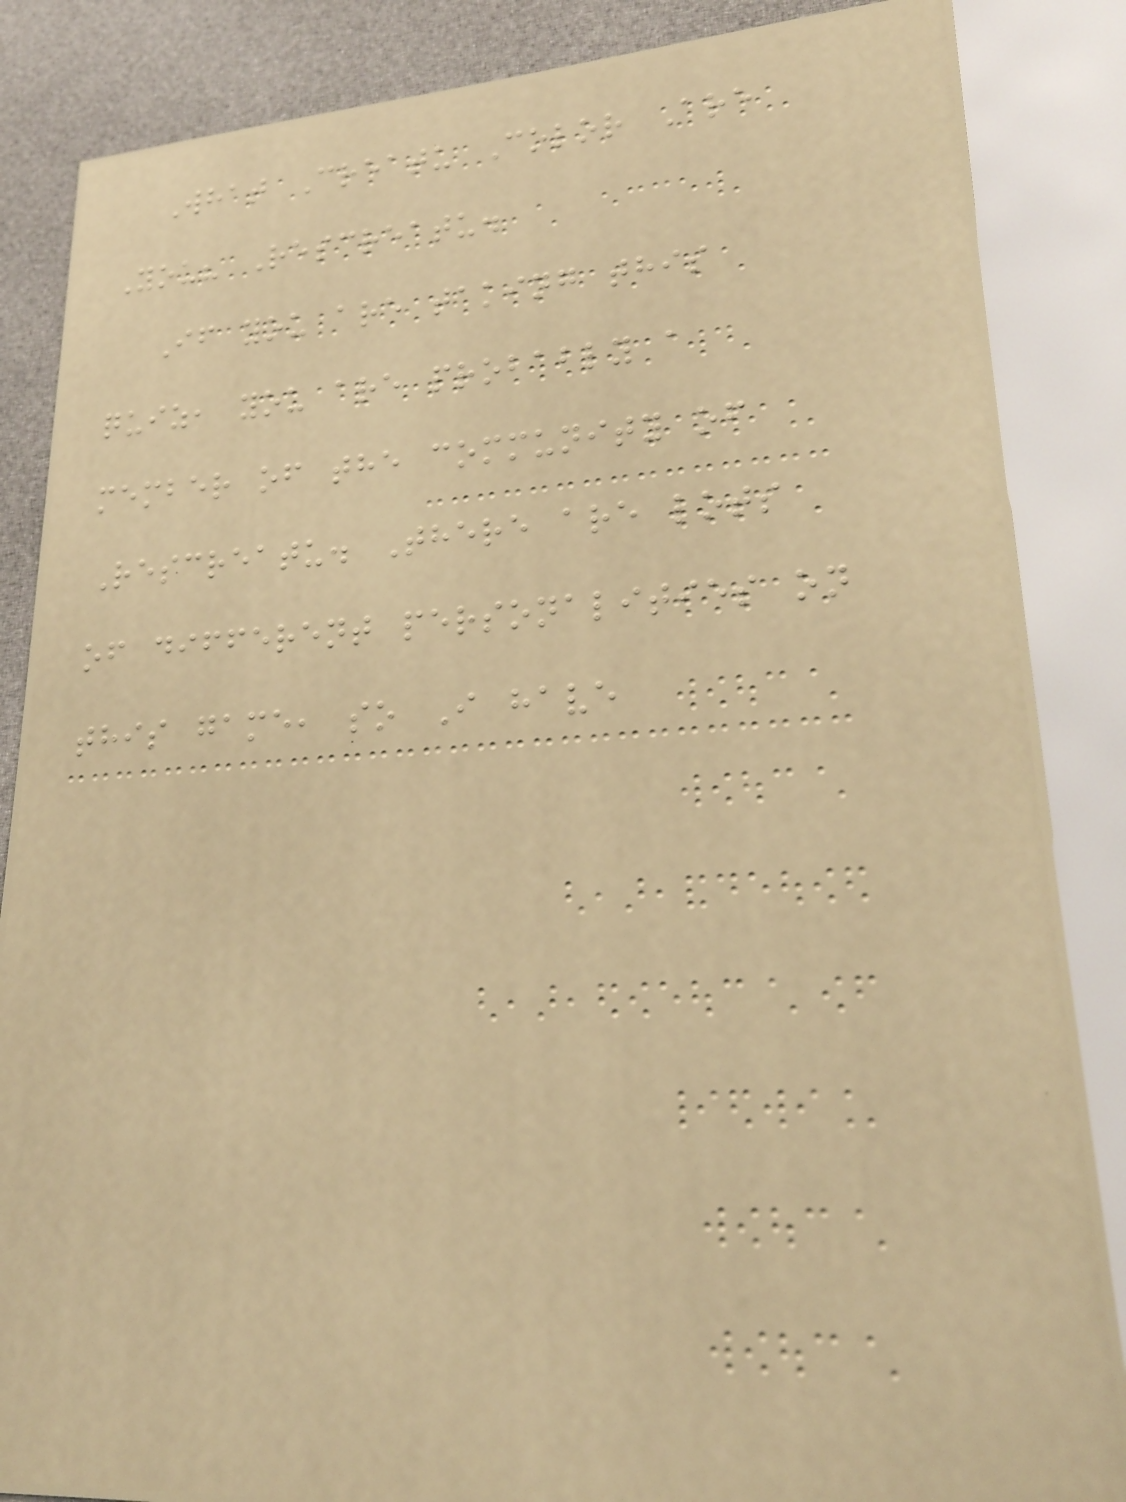What Creatu Color Are
You? Rescreatu.
If you are taking this
quiz, you are probably a
member of the community of
Rescreatu. There are lots
of different personalities on
this game, so I have
